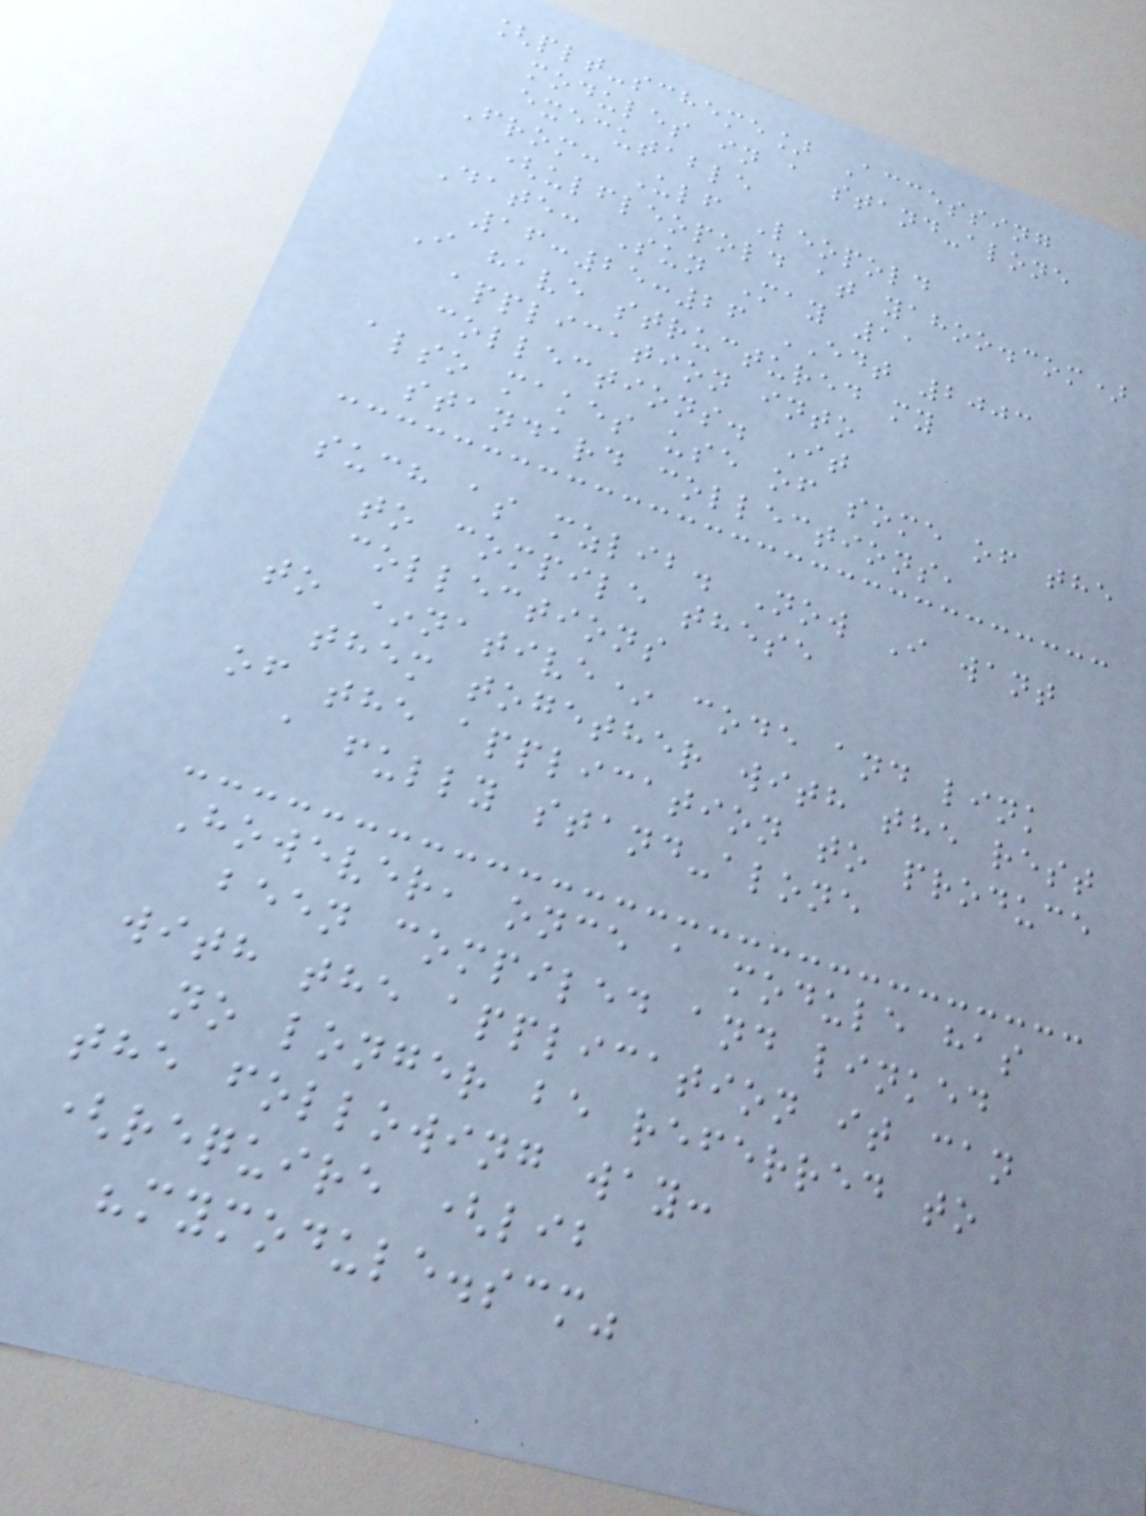[plt-scheme] Accessing
modules in a stand-alone
executable
From: Ulf Leopold
(ulfleopold at yahoo.com)
Date: Sun May 11
16:25:26 EDT 2003
I have structured my
application into
collections. It
also makes use of some of the
standard collections,
such as mzlib. Now I want
to compile these
collections
to *native* code and link
them together with the rest
of the application to produce
a fully stand-alone
However, once a module has
been compiled and linked
with the application it can
no longer be referred to
the following way:
(require (lib
"mymodule.scm"
